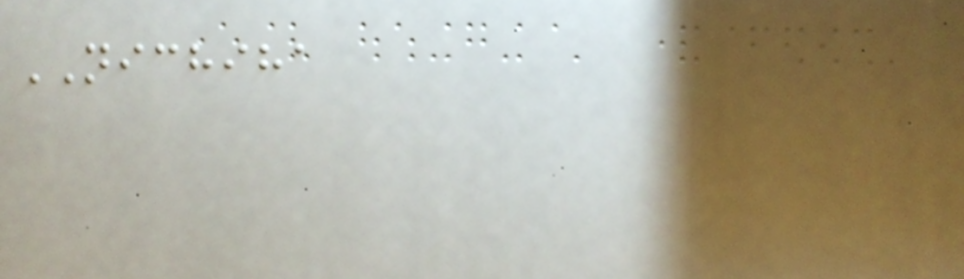NICHIHA
